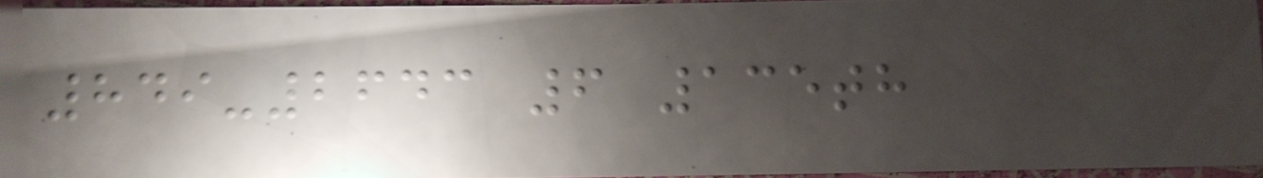849-2643 6 135th
